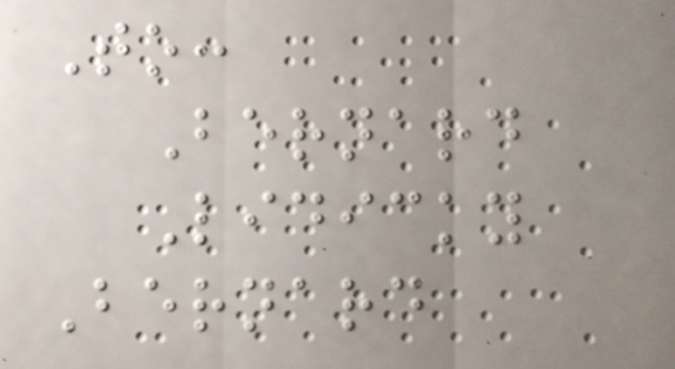To:
Bernard
Lidicky
Bernard
